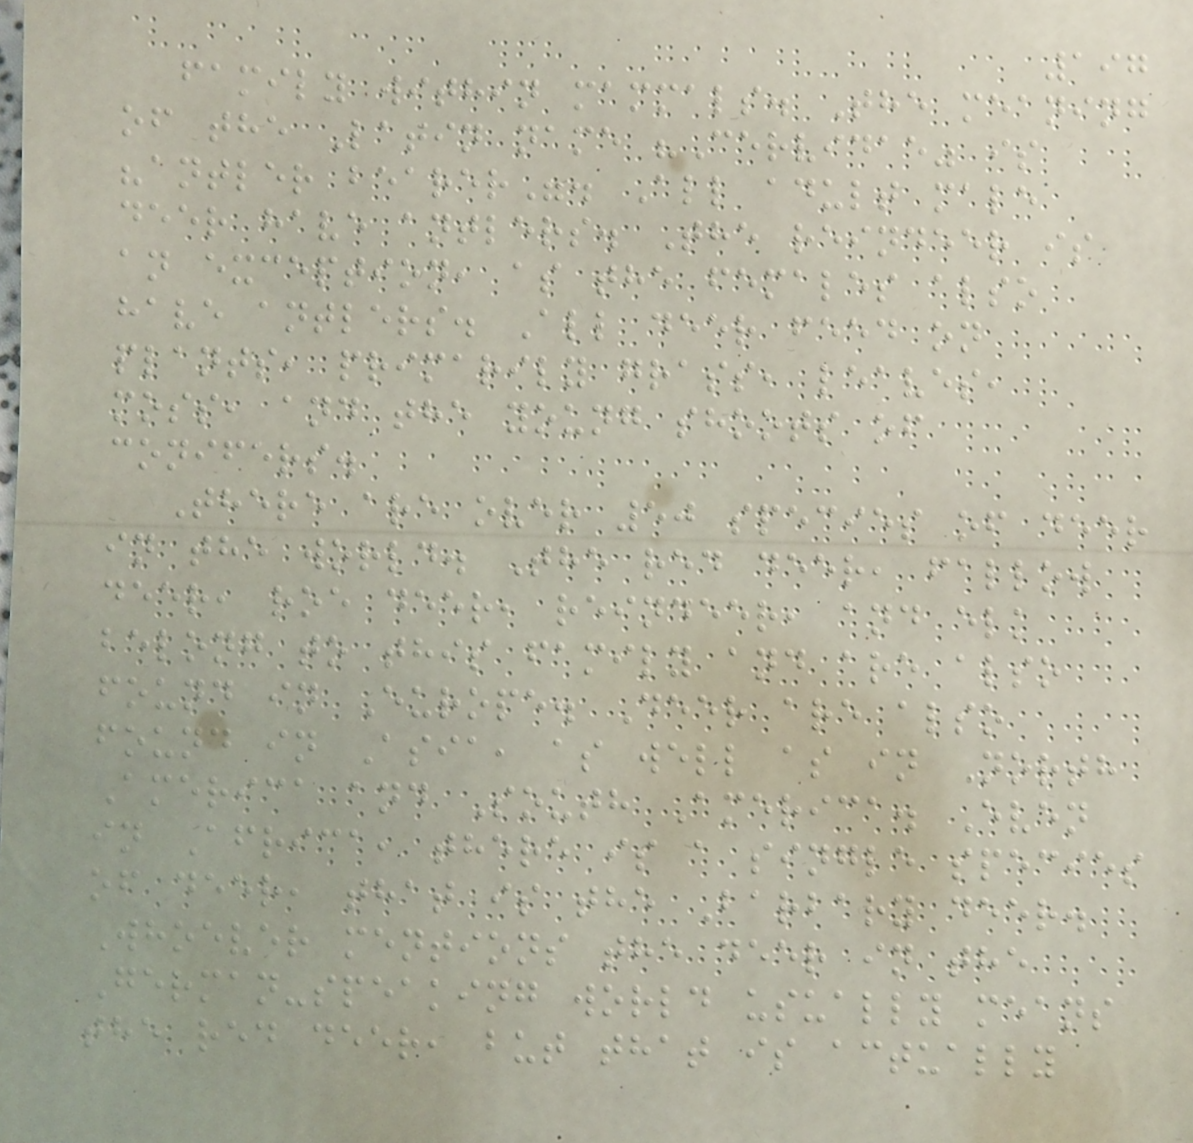197
family within mammals. The meaning
of the Latin name "Cervidae" is
"antler bearer". All adult male
deer have antlers. The reindeer is
an exception, as the females also
have antlers. All deer feed on
plants, primarily grass, leaves,
moss, and the young shoots of
conifers.
There are over 50 species of deer
in the world. The red deer, fallow
deer, roe deer, reindeer, and elk
belong to this family and are also
found in Europe. Deer are also
found in Asia, as well as in North
America and South America. Even
in Africa, there is a single species
of deer, that is the Barbary deer.
Whoever mentions the deer in the
German-speaking world usually means
the red deer, but that is actually
